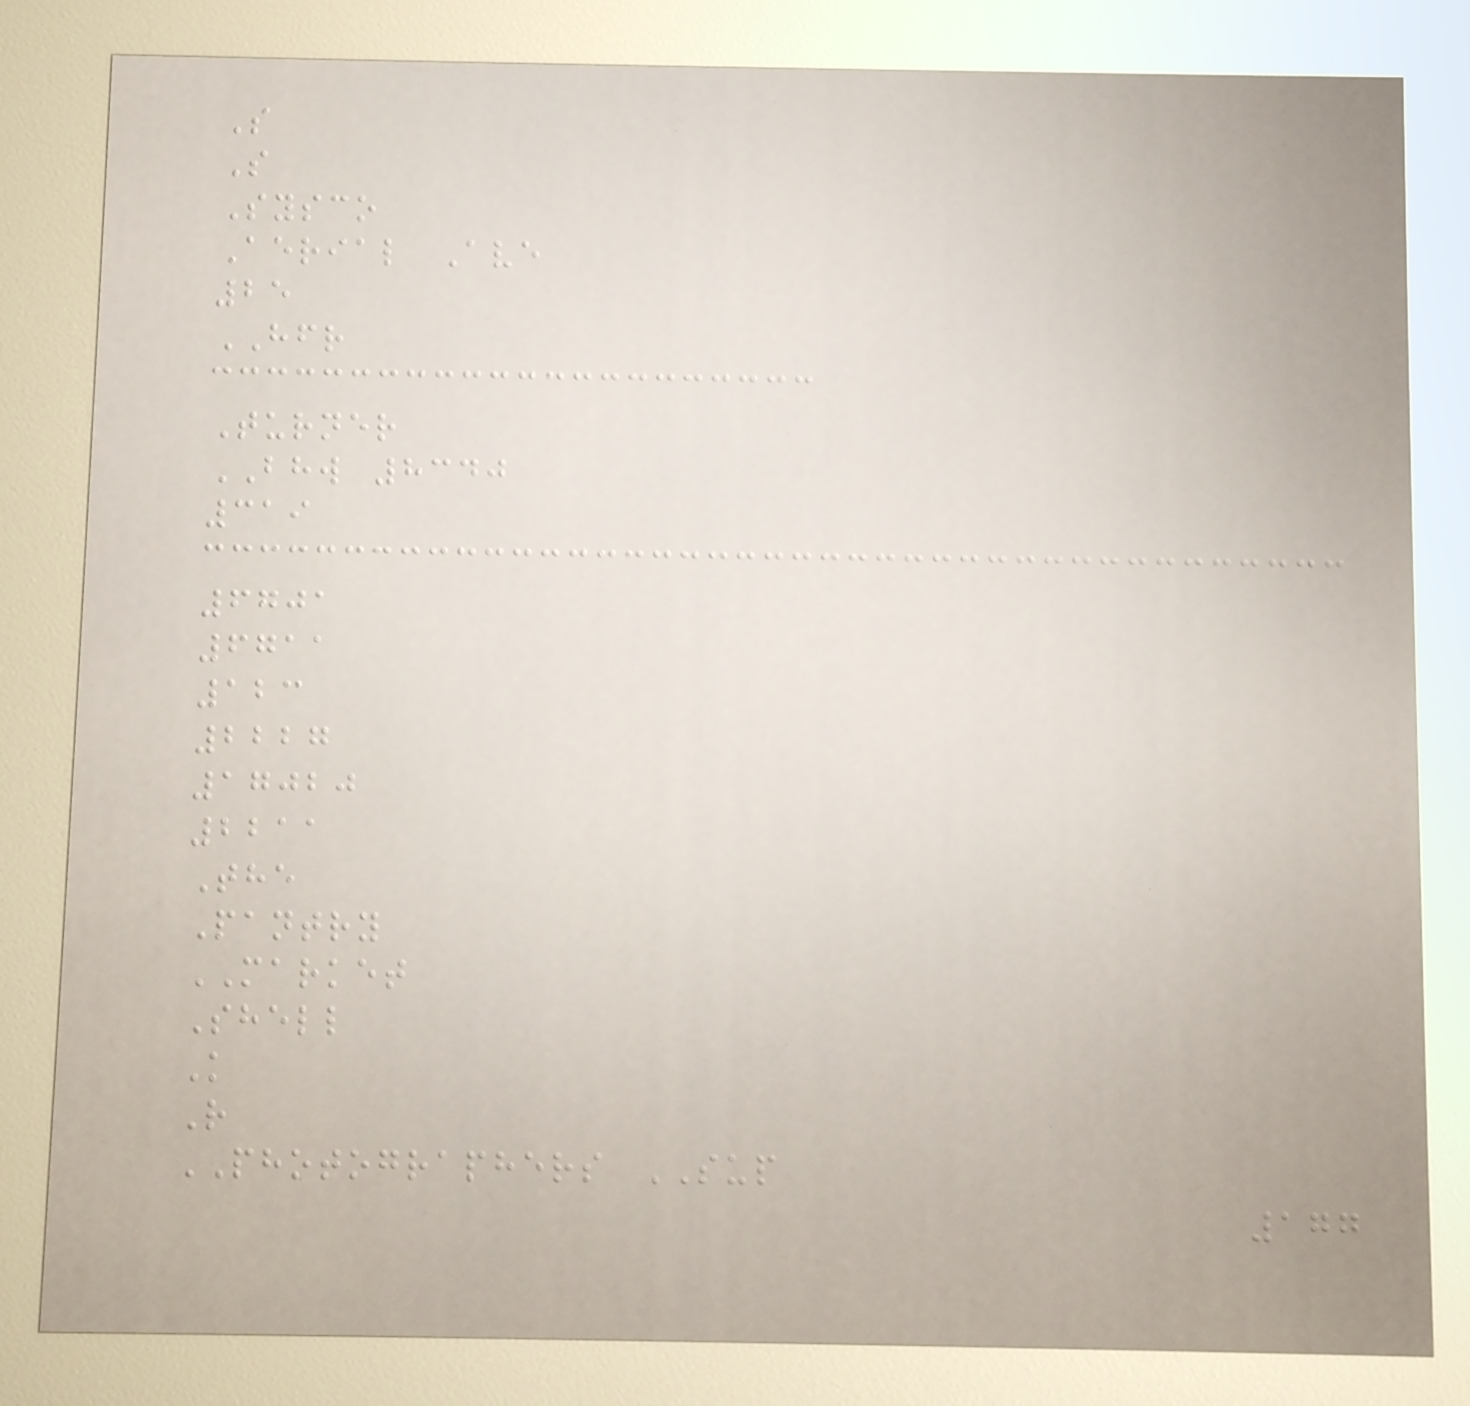S
S
Sysco
Aerial Ave
25
HFR
Turner
BHW 8340
319
6701
6711
123
2227
17020
2211
The
Pantry
MARKET
Shell
K
R
PHOTOGRAPHERS SUP
177
